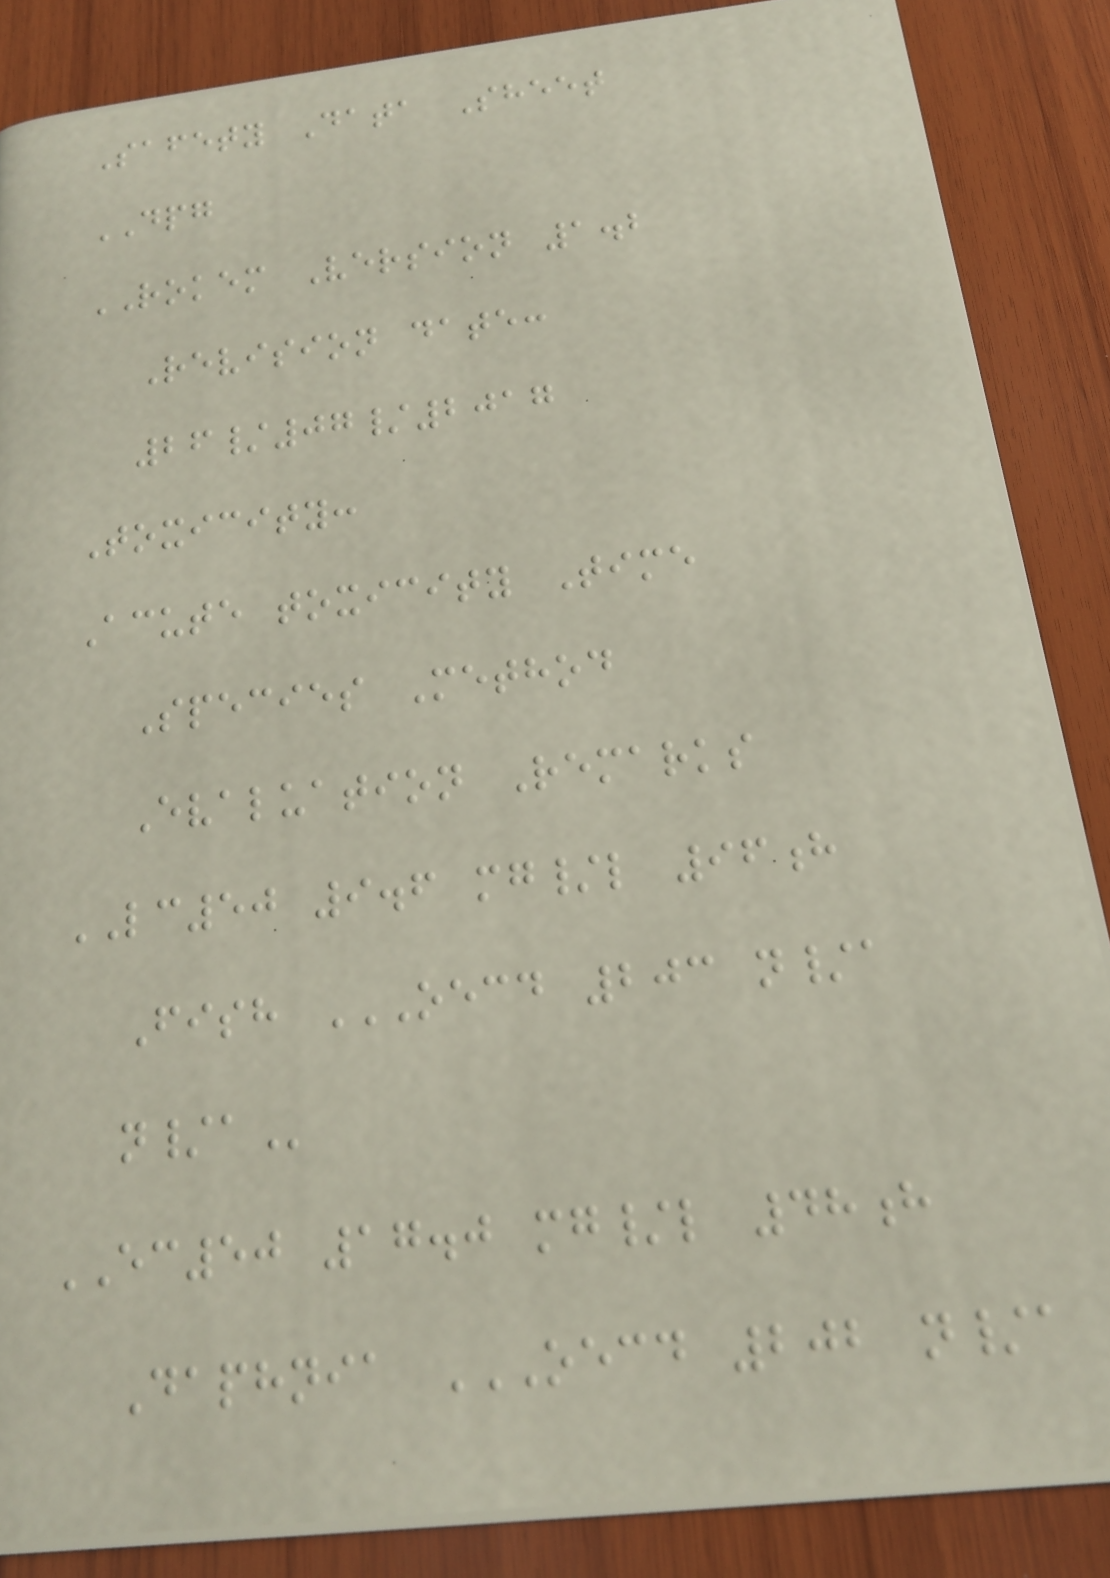Safety Data Sheet
DPG
ROKEM Version 1.2
Revision date:
26/07/2017
Toxicity:
Acute toxicity Time
Species Method
Evaluation Remarks
LC50 9.6 mg/l 96h
Fish OECD 203 N/A
N/A
EC50 17.0 mg/l 48h
Daphnia OECD 202 N/A
